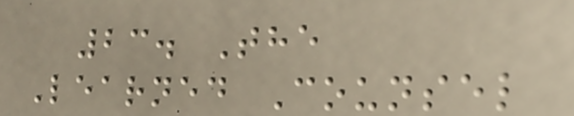23. The
Learned Counsel
